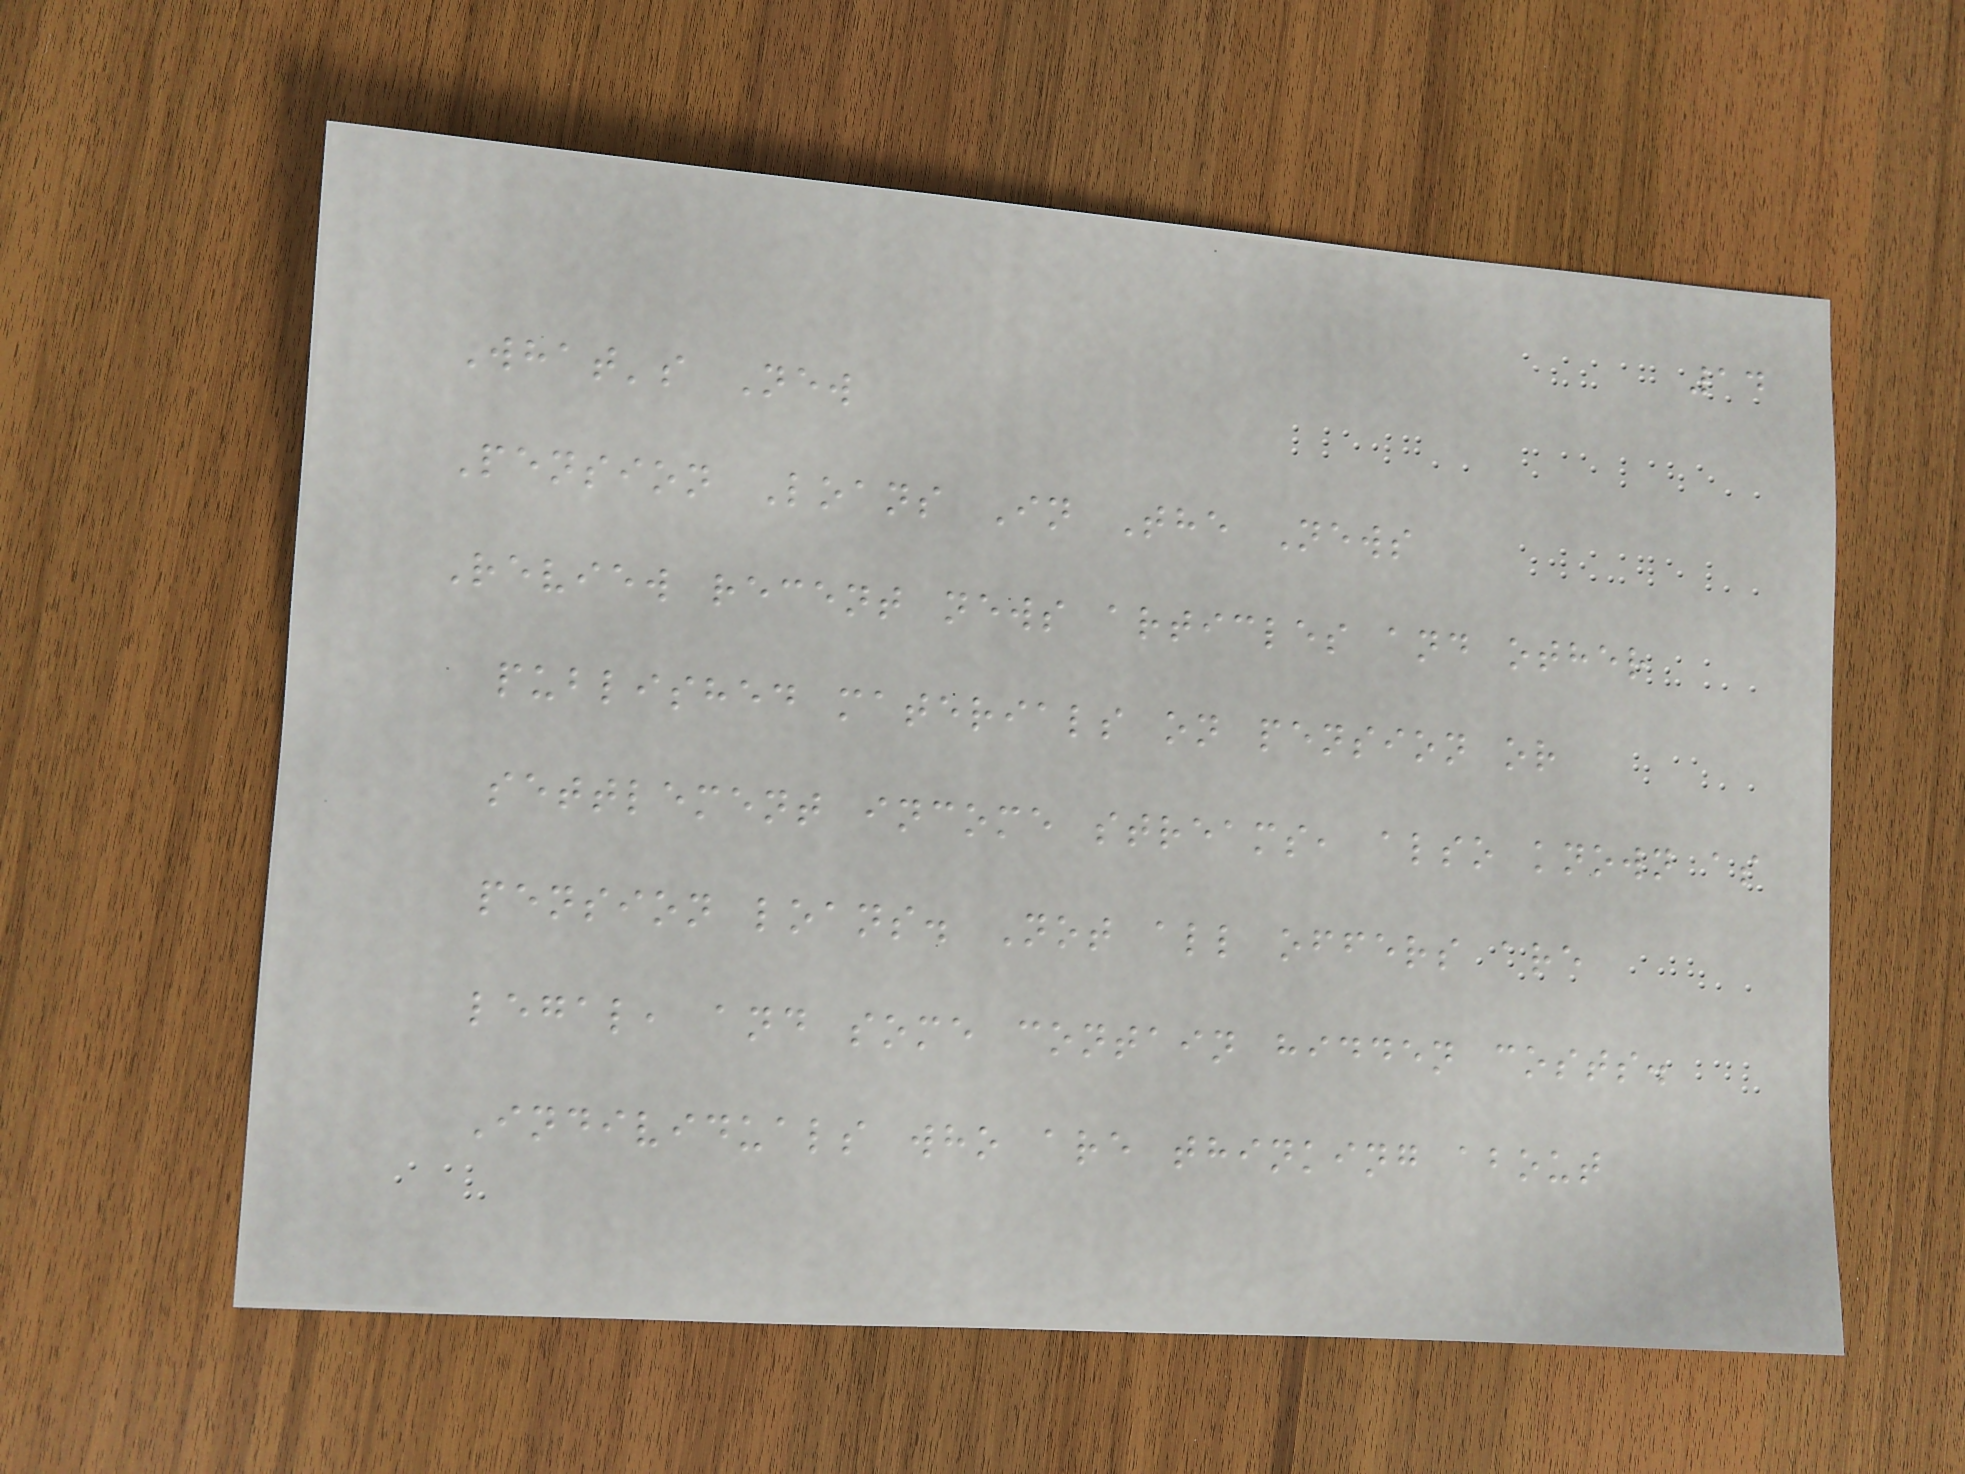14
What's New
Pension Loans In The News
Review recent news articles and other
published materials on pension or
settlement income streams, also known as
pension loans. Not all offers are
legal, and some contain hidden costs.
Individuals who are thinking about
